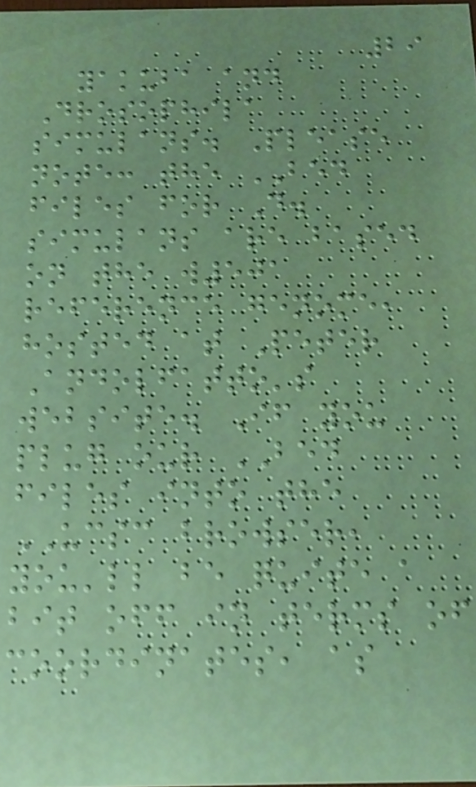29
yakuba and
Drosophila
simulans. Please
note: the BED
files for D.
simulans are based
on the w501
reference genome,
hosted at Peter
Andolfatto's
website. If you
plug our BED
files into the
UCSC browser,
you'll be quite a
bit off in terms of
coordinates, as
